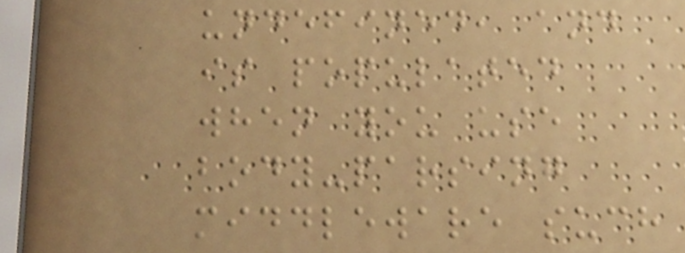undefined, and
is populated
when you use
body-parsing
middleware such
